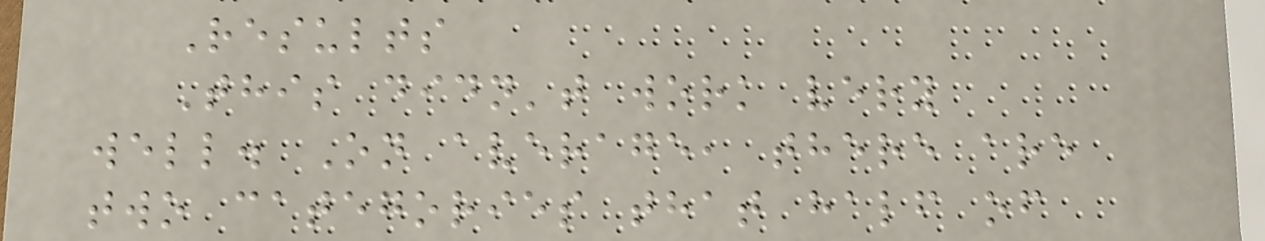Results
This didn't work very
well. On average, there are
two categories that half of
